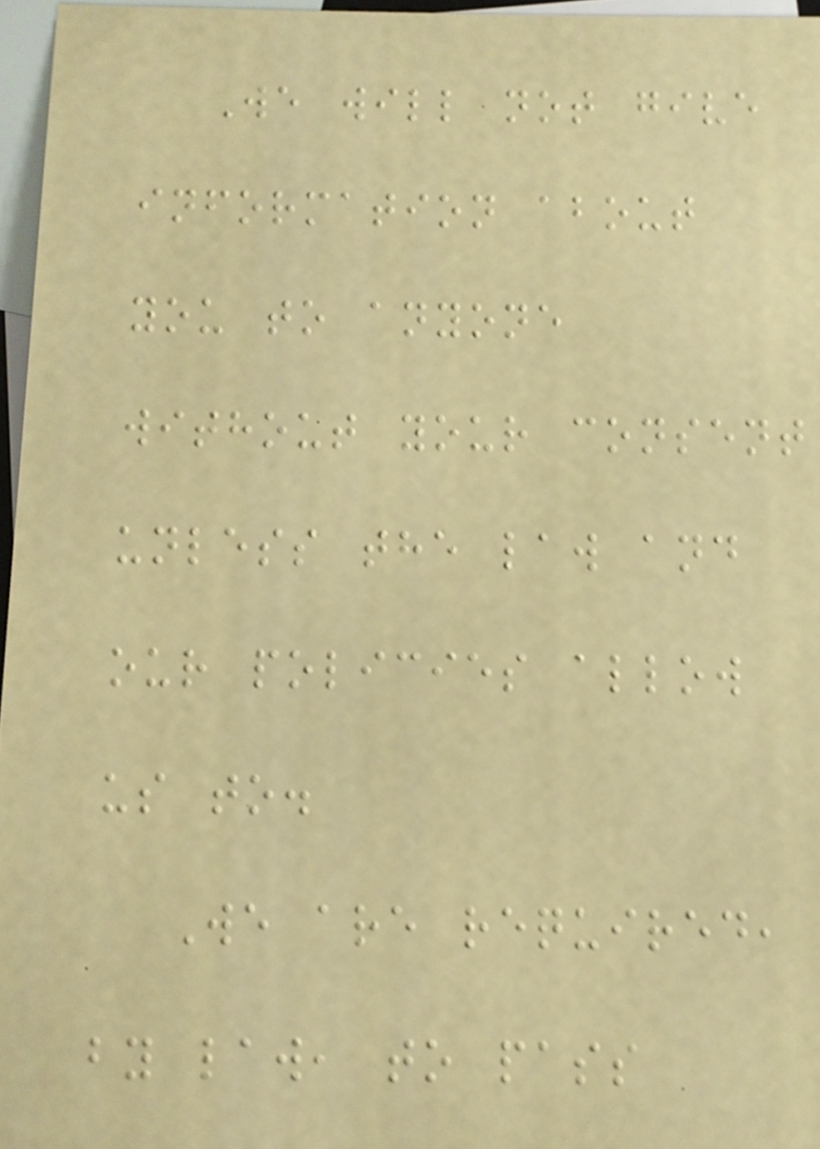We will not give
information about
you to anyone
without your consent
unless the law and
our policies allow
us to.
We are required,
by law, to pass
